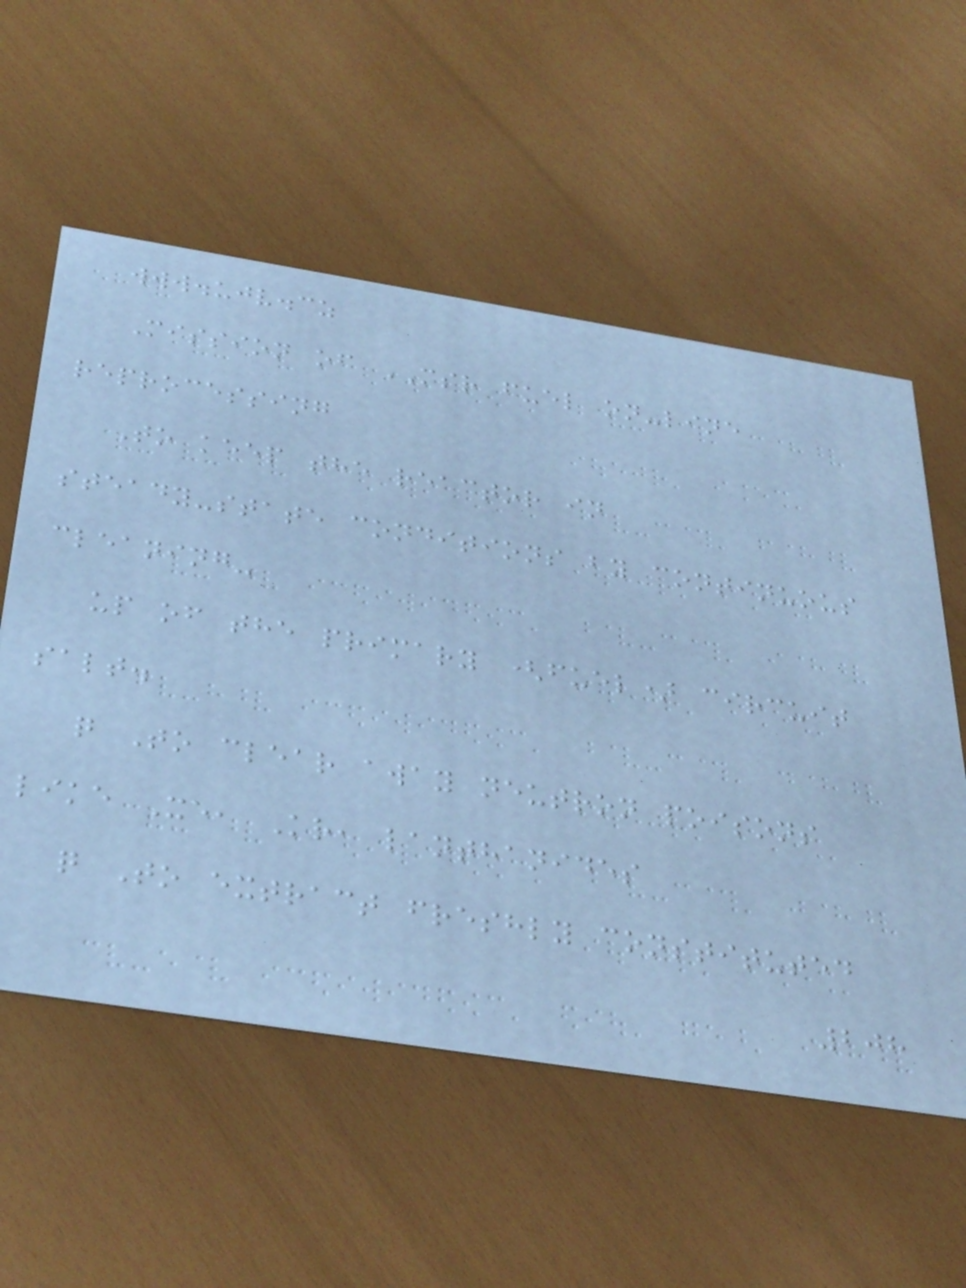www.ujv.cz
Mission of MSR fuel on-line
reprocessing
To keep the reactor in
steady-state conditions by continuous
cleaning-
up of the primary (fuel) circuit
salt.
q To clear away neutron poisons
like Xe, Kr, lanthanides
q To extract freshly constituted
208
